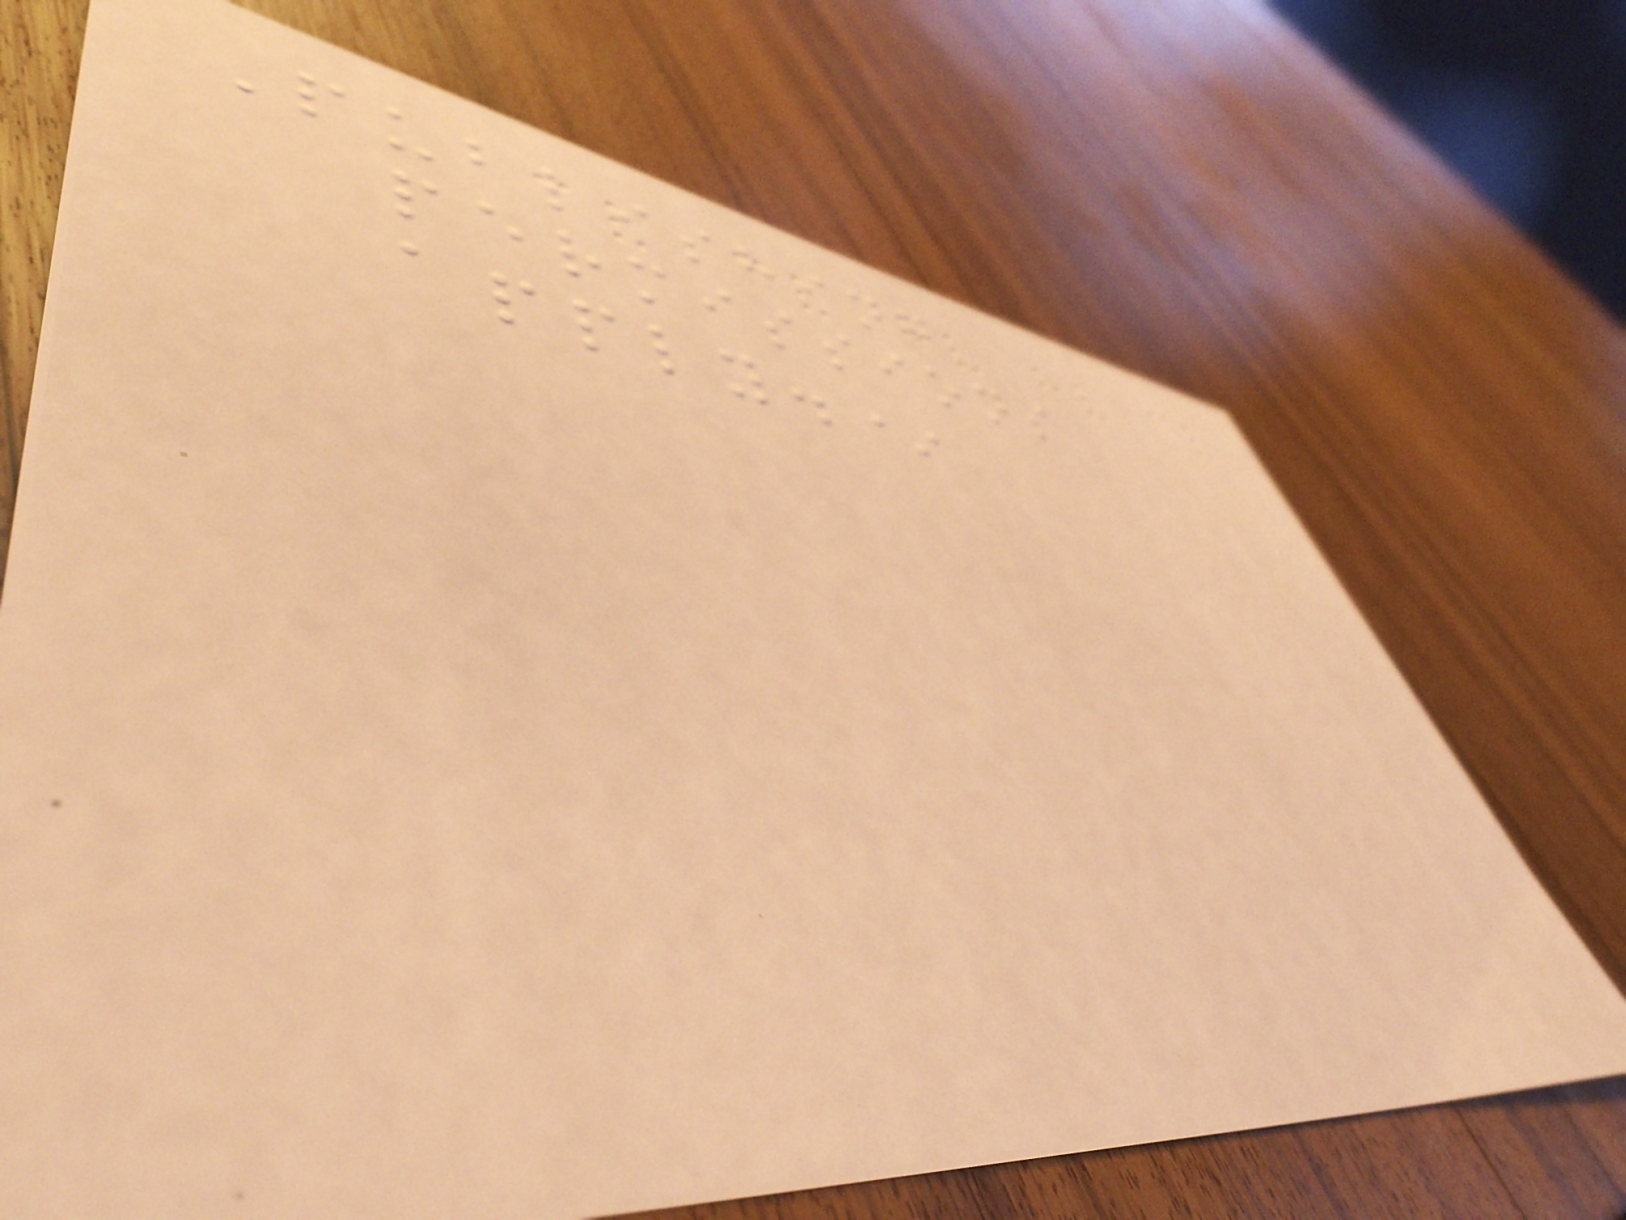Publishing
permissions
apply.*
